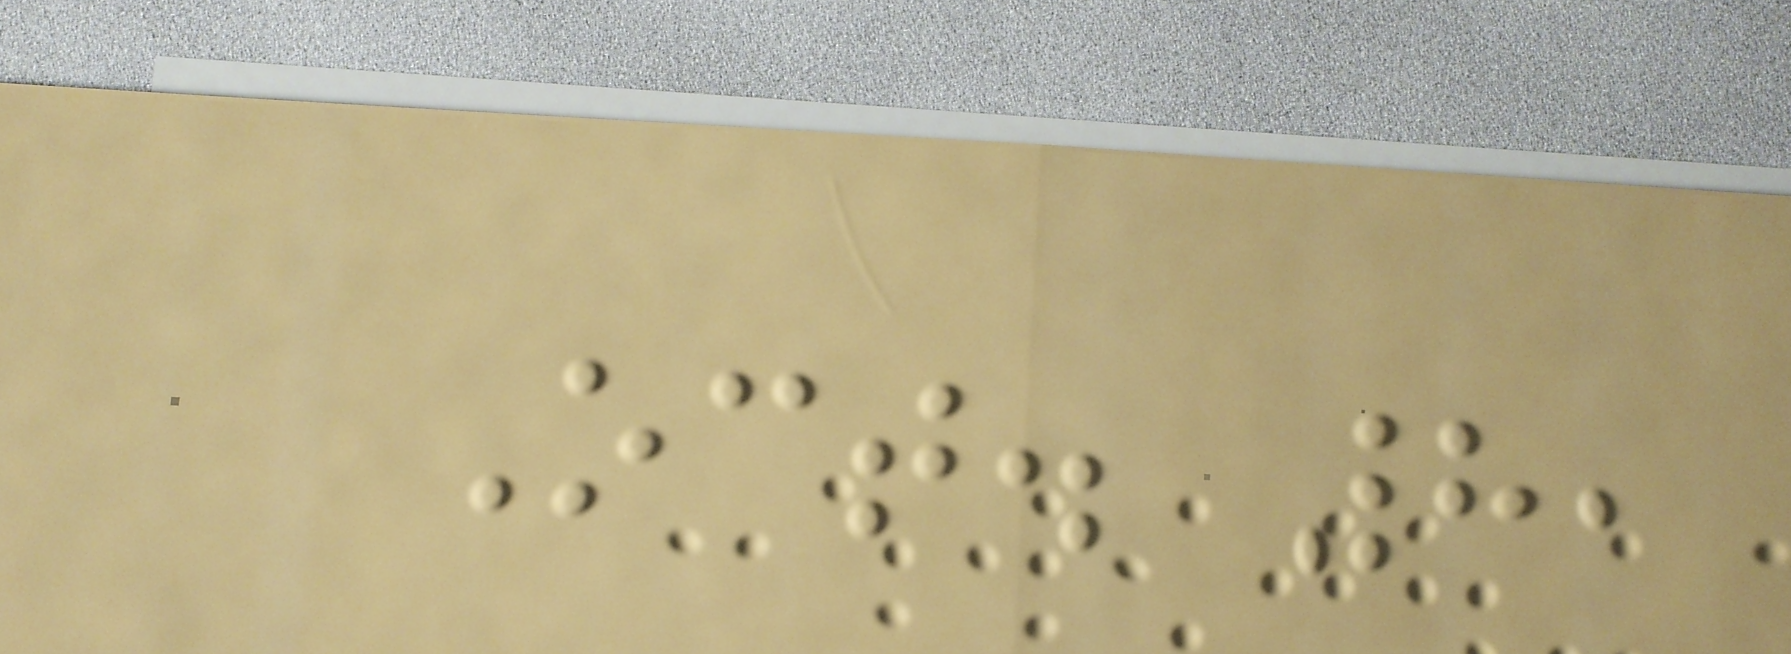Oct. 8,
